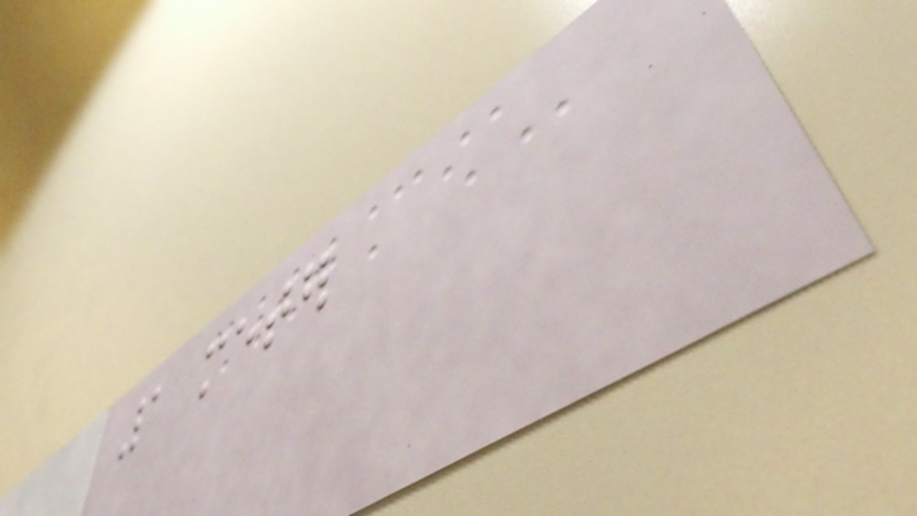1 meter
